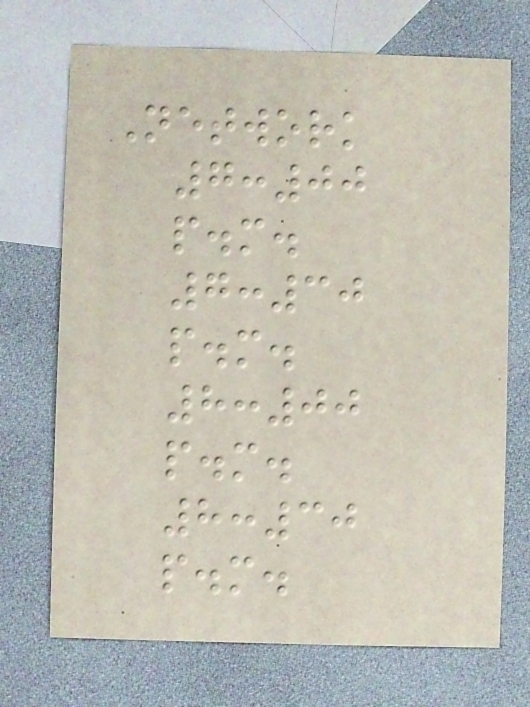Network
7:00
p.m.
7:30
p.m.
8:00
p.m.
8:30
p.m.
